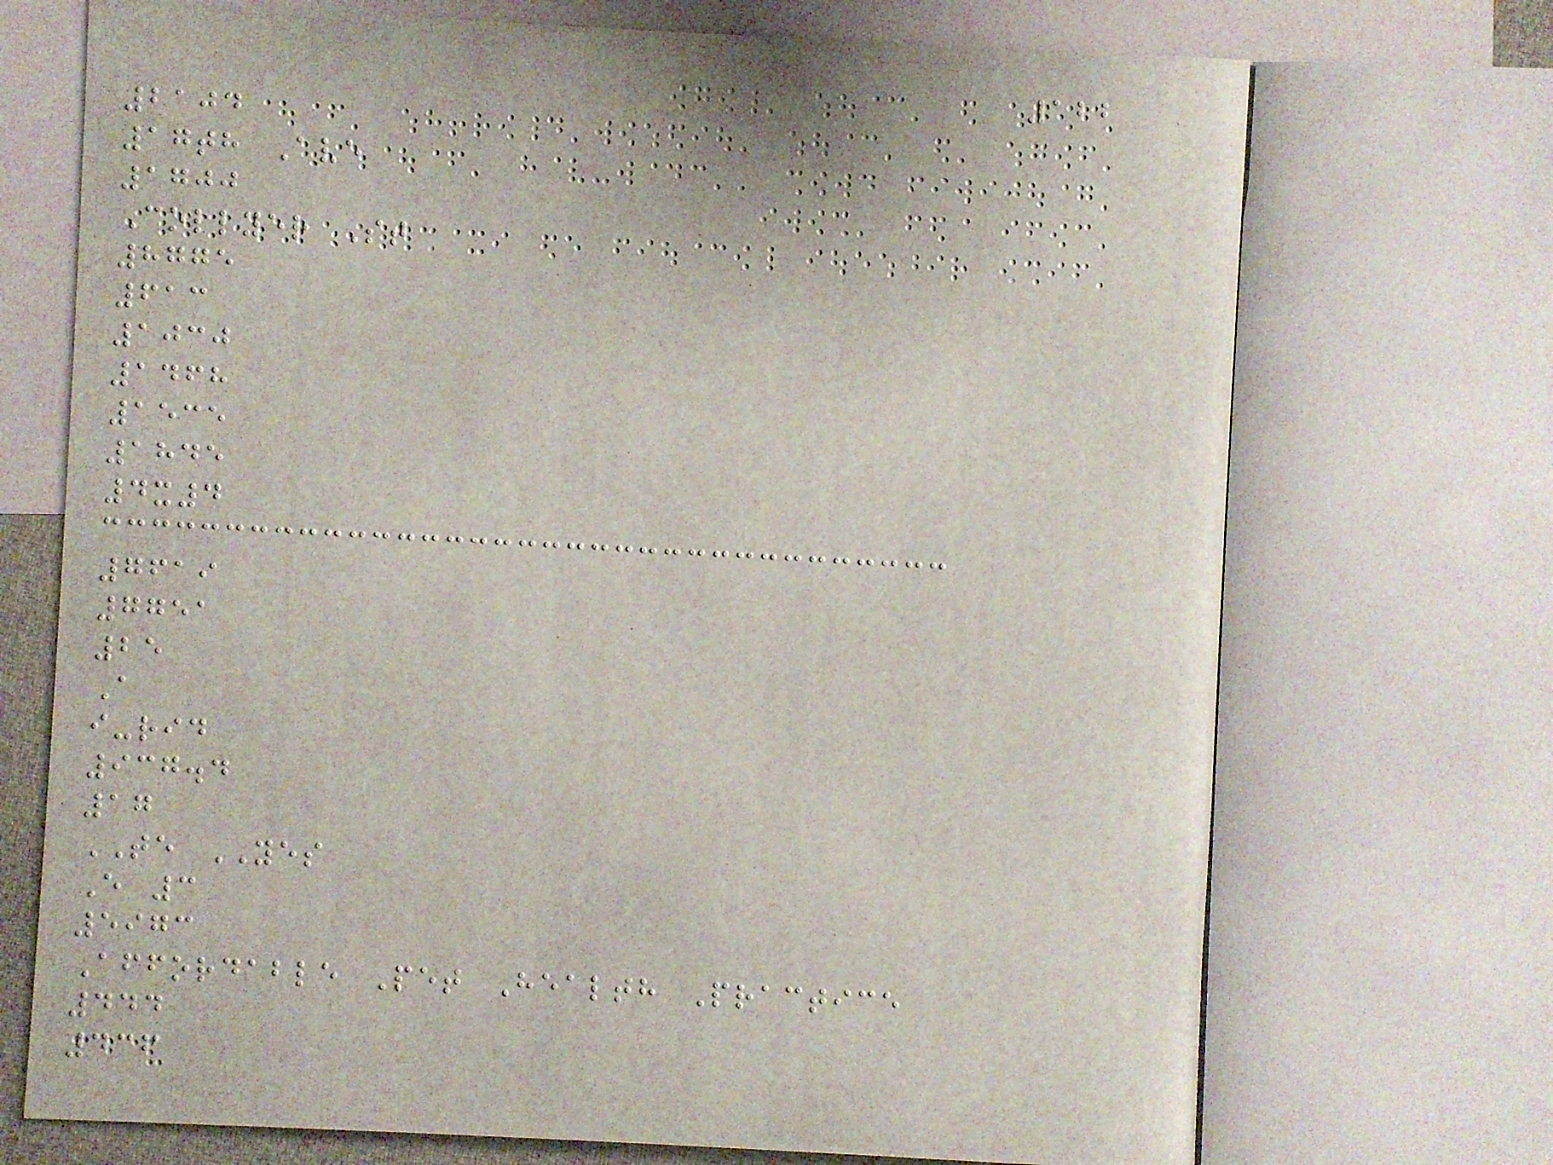122
2104
17th Ave
1700
Collyer St
8775
613
1030
1468
1535
1845
4x4
7619
7751
25
A
i-rid
937.4
17
TE YES
E 3
5973
Affordable Pet Health Practice
444
436
